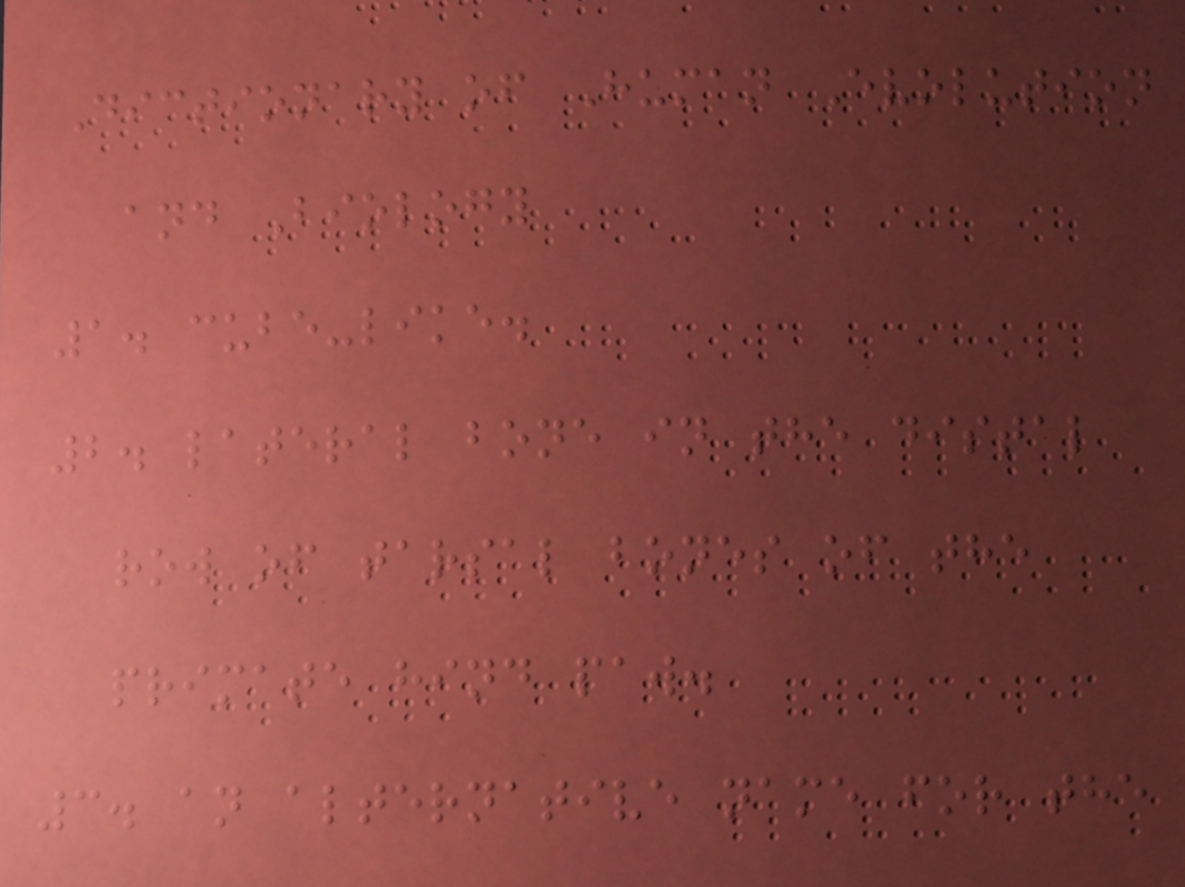Dictionary of Human Evolution
and Biology
1. cube-like.
2. lateral bone in the distal
row of tarsal bones of the
primate hind paw.
3. an alternative name for the
